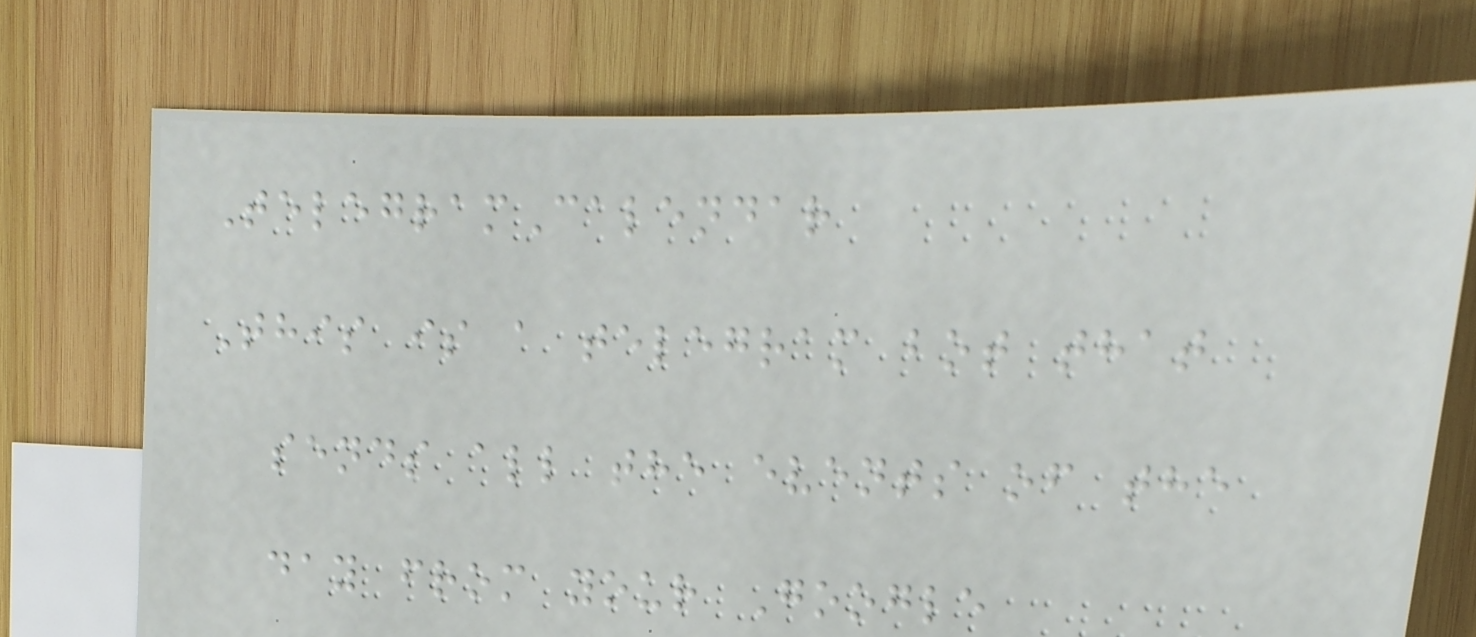TelegramCalendar
This is a telegram bot that
sends all the events of the
day from your Google
